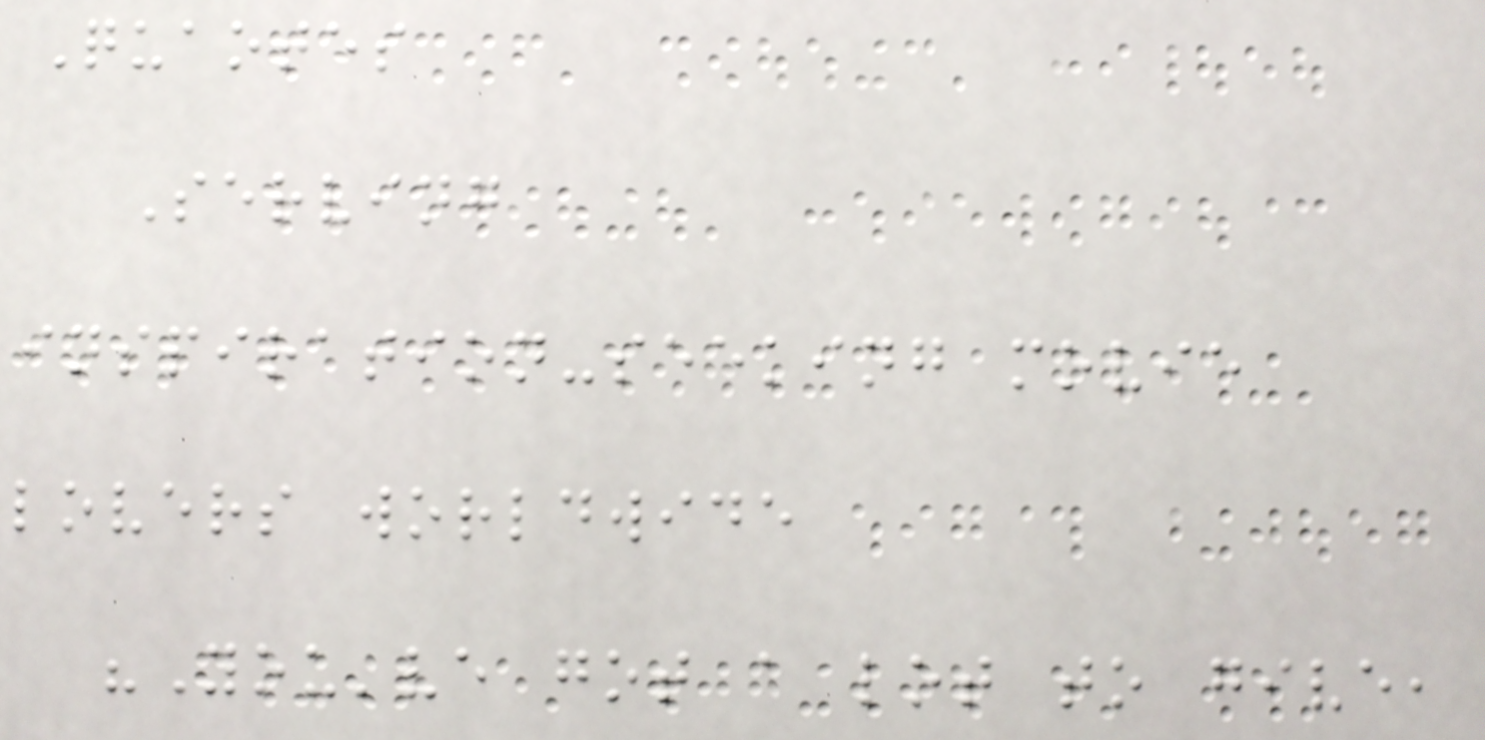Quaotes
Serving
inspiration-seeking movie
lovers worldwide
"You've got a lot to give,
